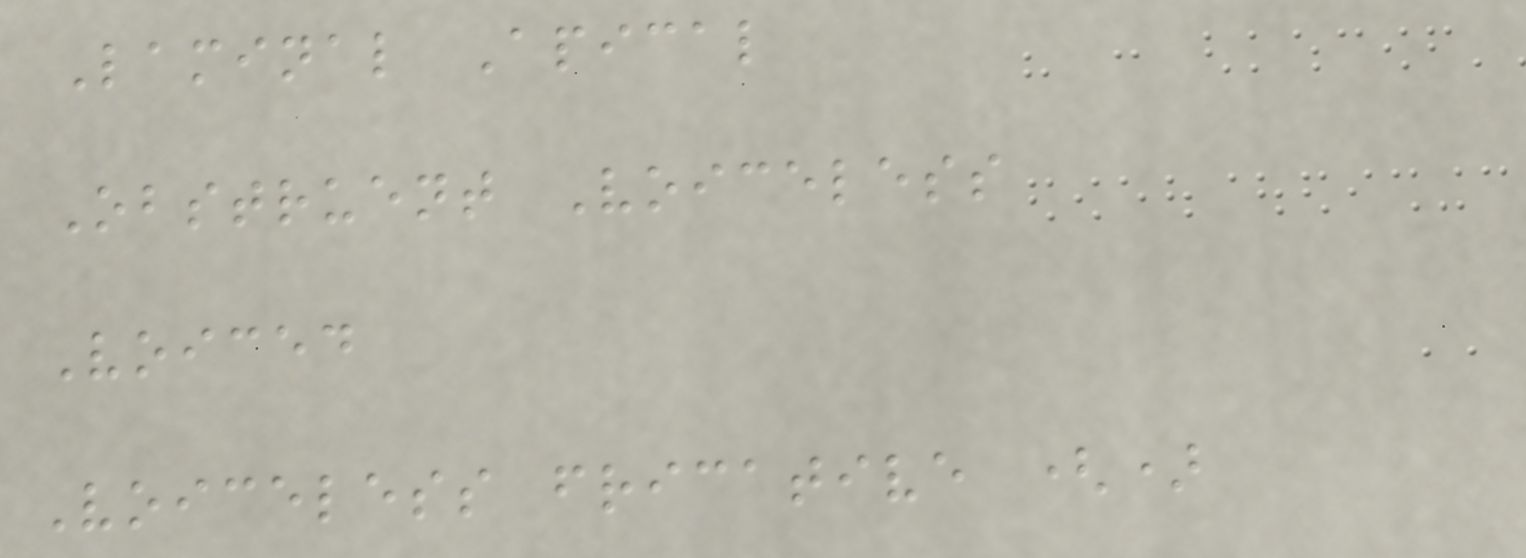Laminal Apical
Obstruent Voiceless
Voiced
Voiceless fricative ()
